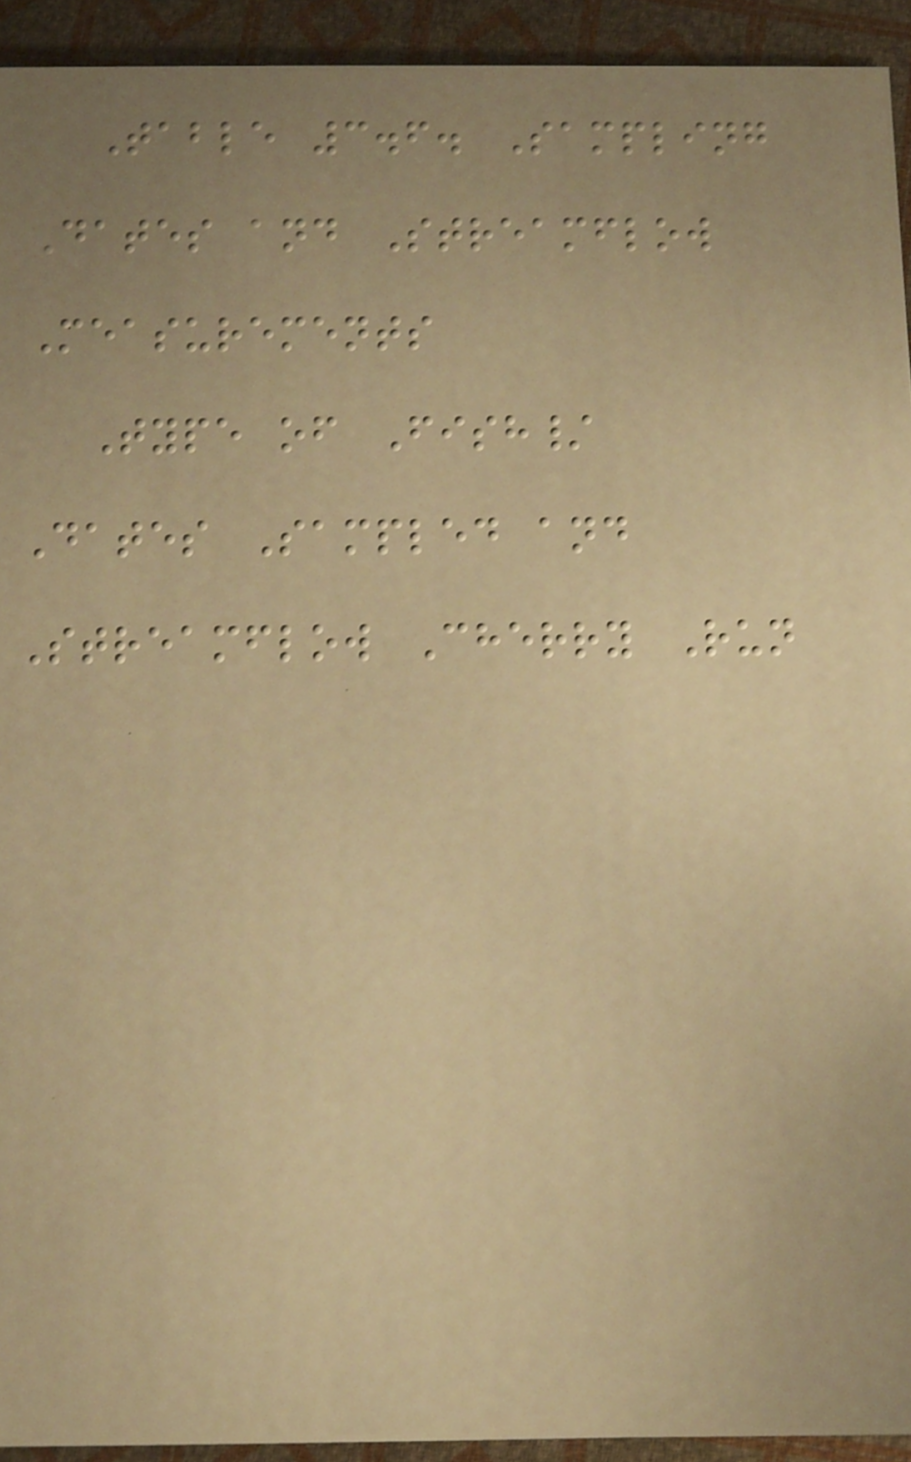Table 3.6. Sampling
Dates and Streamflow
Measurements
Type of Fish/
Dates Sampled and
Streamflow Cherry Run
